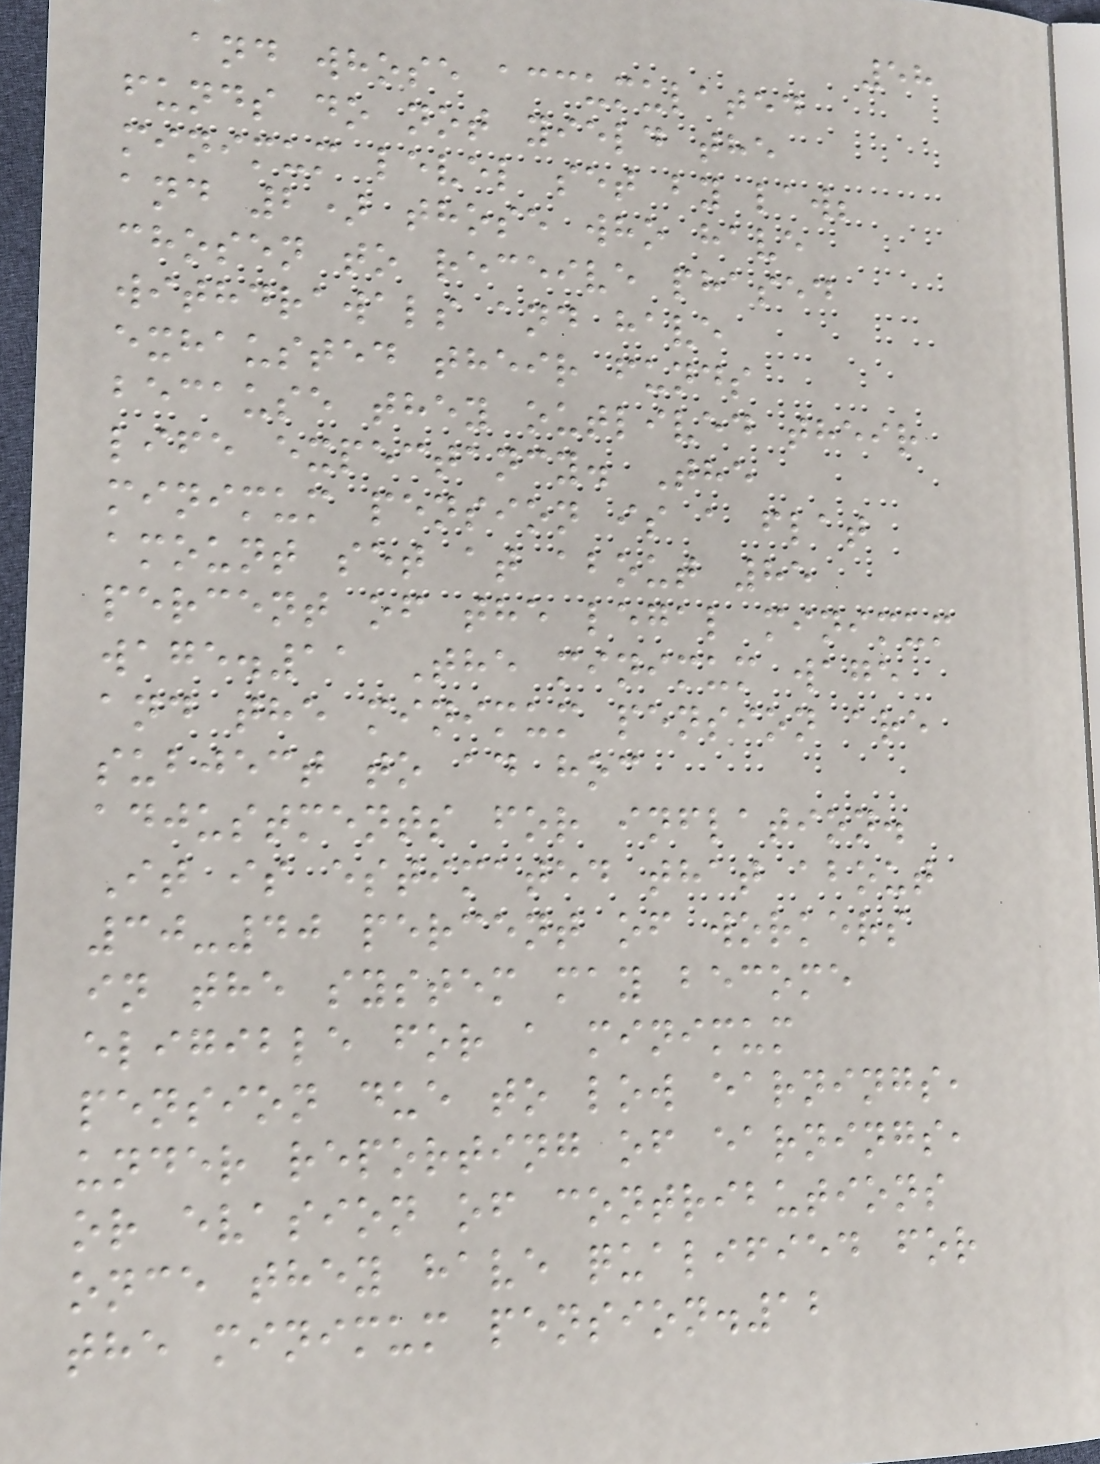58
and whose accumulated
funds do not yield the
minimum level set by law;
and 2) those who have
chosen to receive phased
withdrawals and have
exhausted their funds
because they outlived their
life expectancy. The
minimum pension is a flat
amount set at about 85
percent of the legal minimum
wage.11 The minimum wage
and the minimum pension are
subject to ad hoc
adjustments for inflation.
It is estimated that about
30-40 percent of workers
in the system may become
eligible for a minimum
pension due to low earnings,
under reporting of earnings,
or evasion of contributions
once they have qualified for
the minimum pension.12
